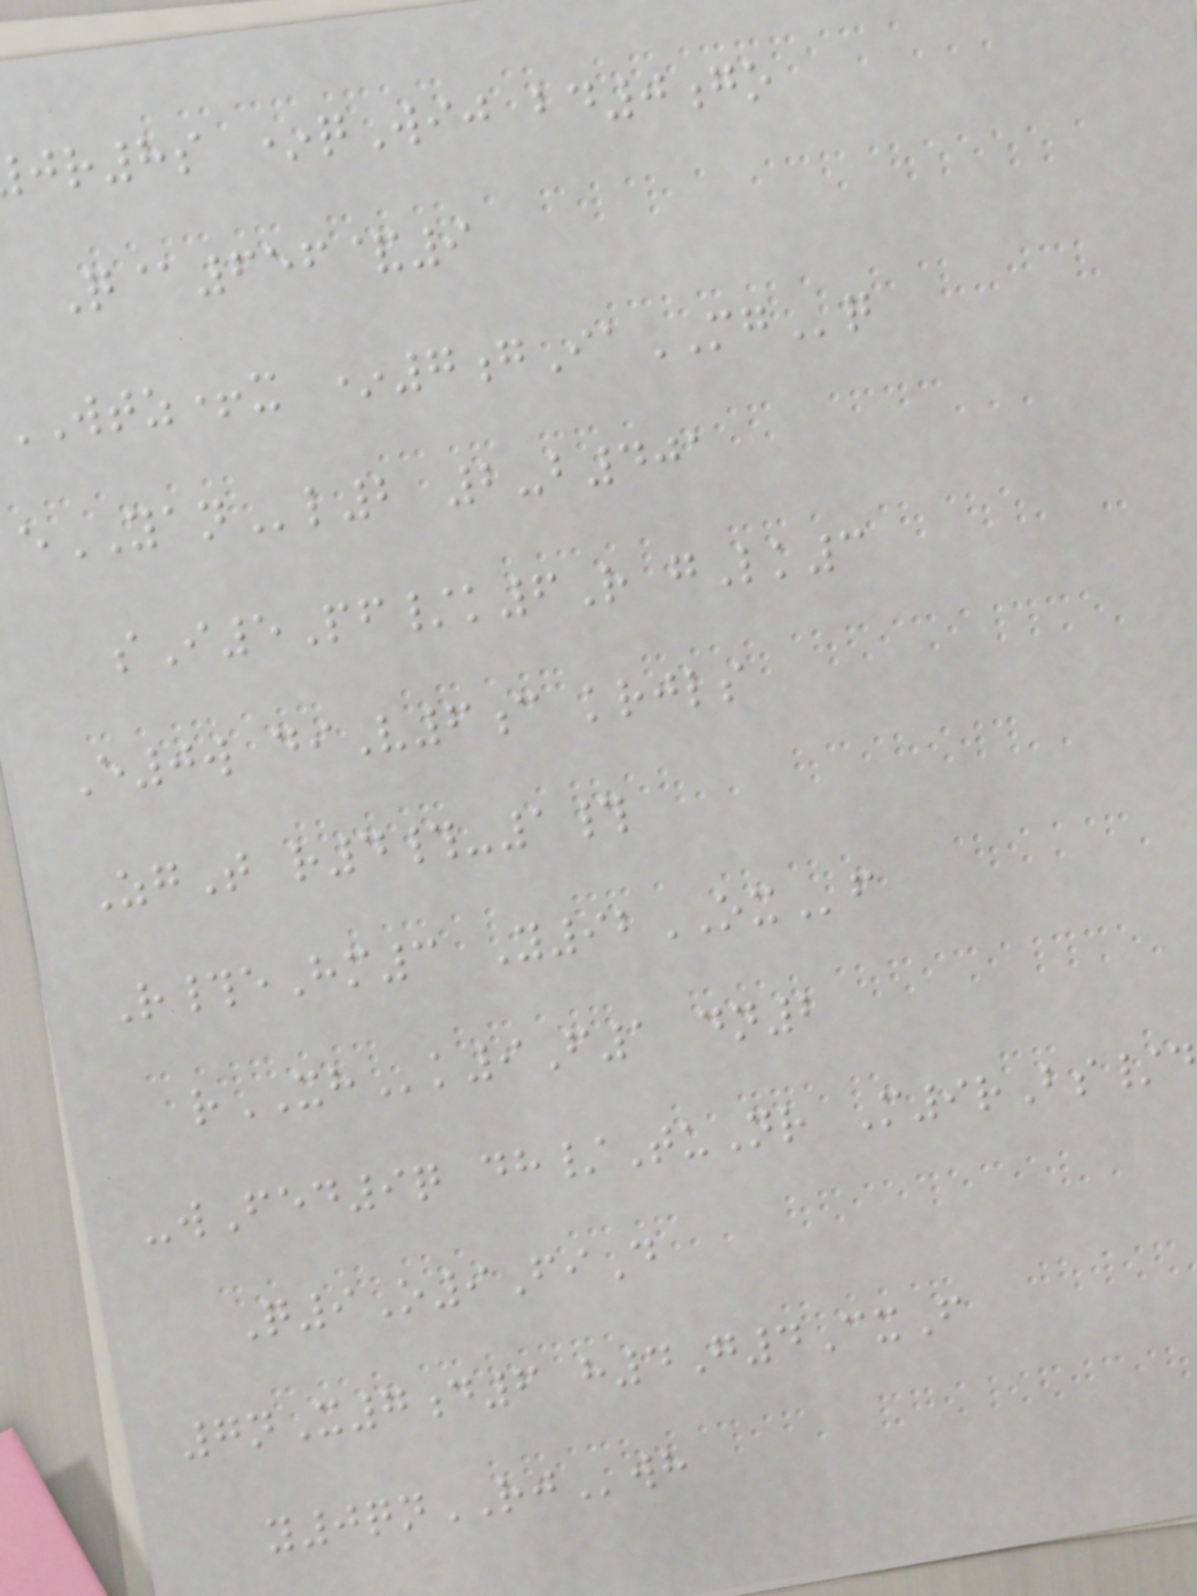r8s *qWij bd0go
Q@656&9
wtz+x *7gIaMGq
eYANl2 2-b401
sI5Pf/k6R gLk3
E0w diV6c krjls
ZgT r4#-1#
R#eHm3 Y92OXf
rXHk9F1 dn2
-wFed9q dh/TuNr M9rBs/d
Q9O9FiD
7nX7d6 h4G4CxF
y0qnRJwh
